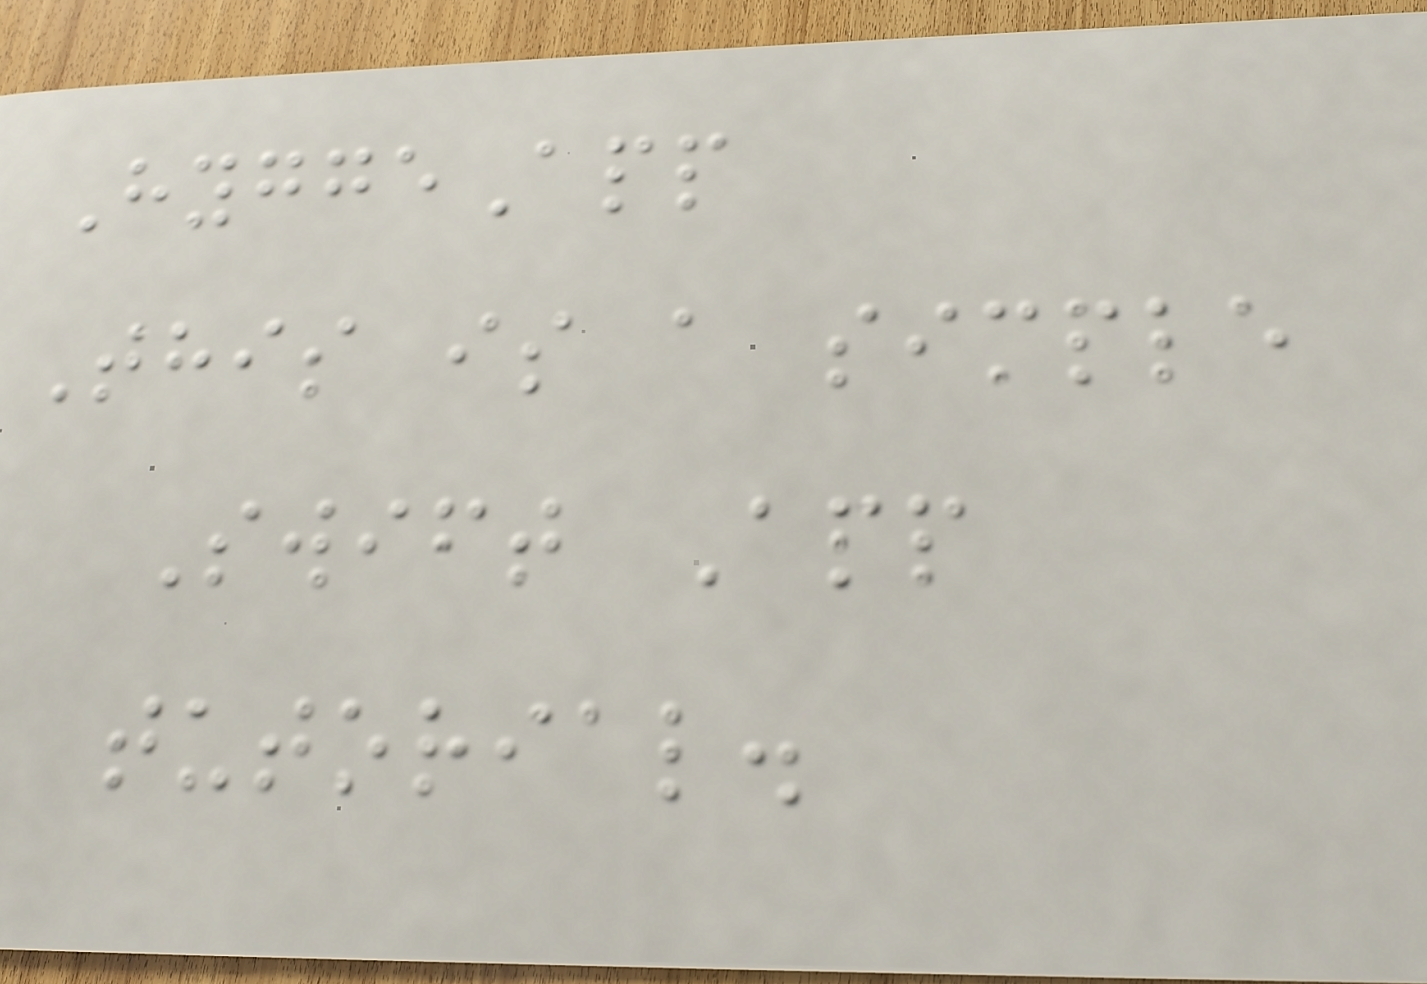HyggeApp
This is a simple
Swift App
tutorial.
